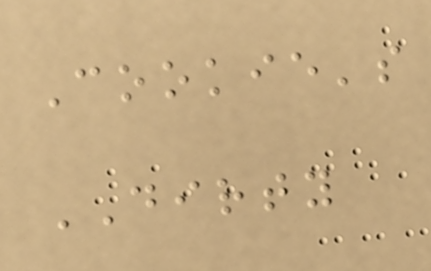Cookie's
DIRTY
